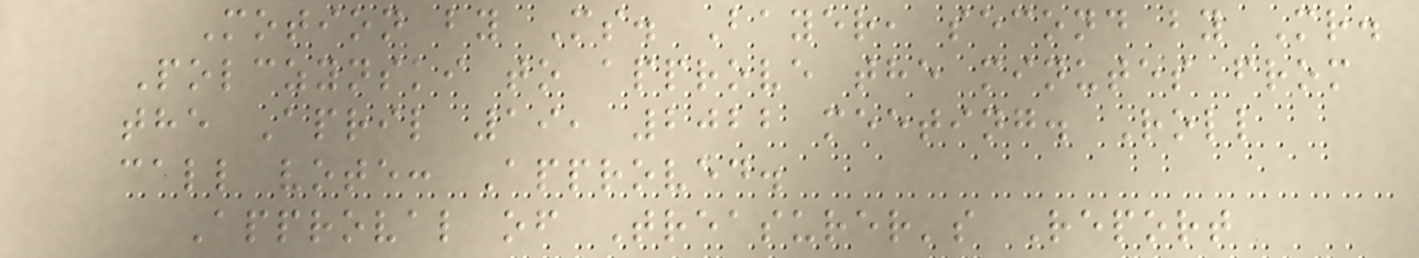Motion by Ms. Bayer, second by Mr.
Polczynski to approve the minutes from
the April 19, 2022 meeting. Roll
call vote: Approved.
Approval of Treasurer's Report
